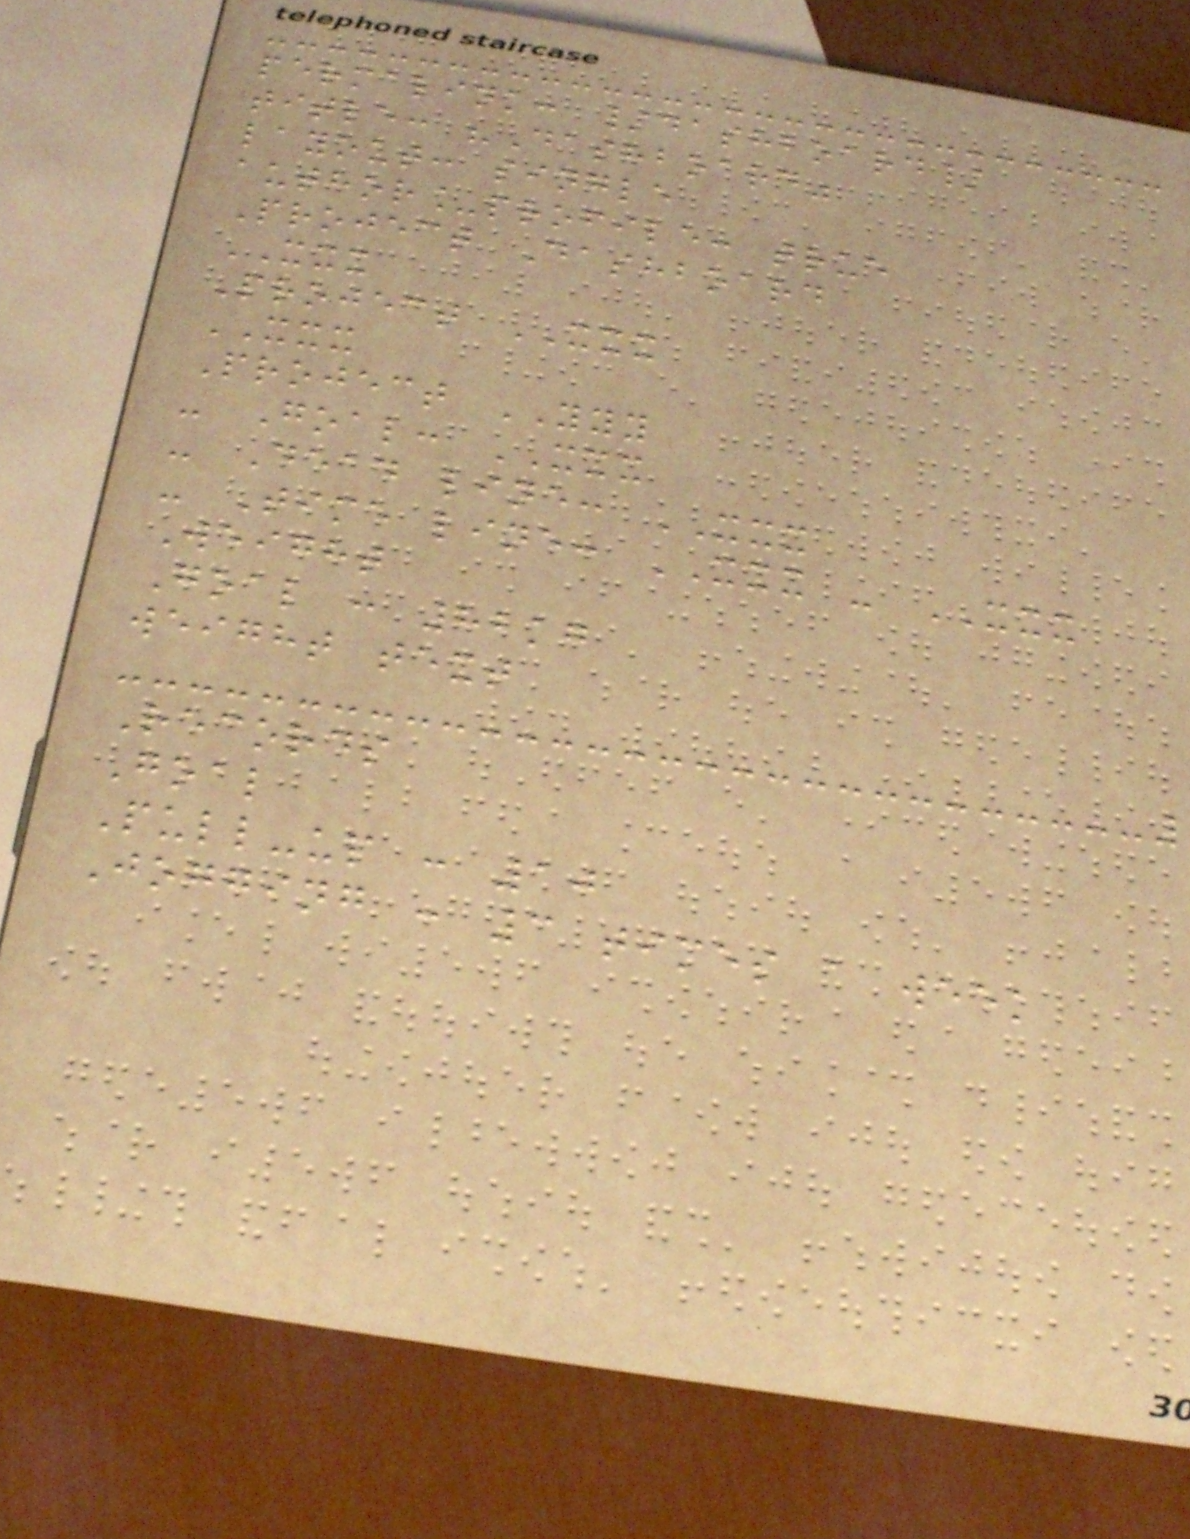permalink: /dashboard/
title: "Dashboard"
layout: single
author_profile: true
Project Dashboard
XXX
Project XXX
XXX
Project YYY
- Goal: XXX
- Dead line: XXX
- Time line: XXX - XXX
Weight
Goal : 82kg
weight text
Records
Goal
Pull-up : 10
Jogging : 3 times a week
